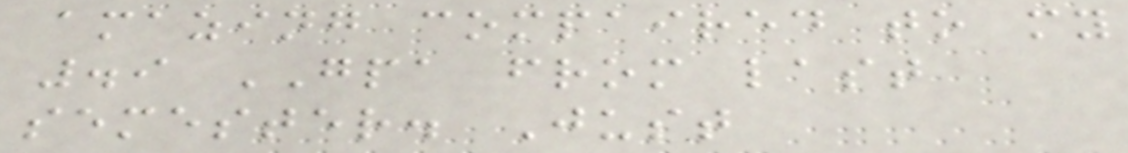amazing compaired to my
.9 GPA from last
semester. Just
